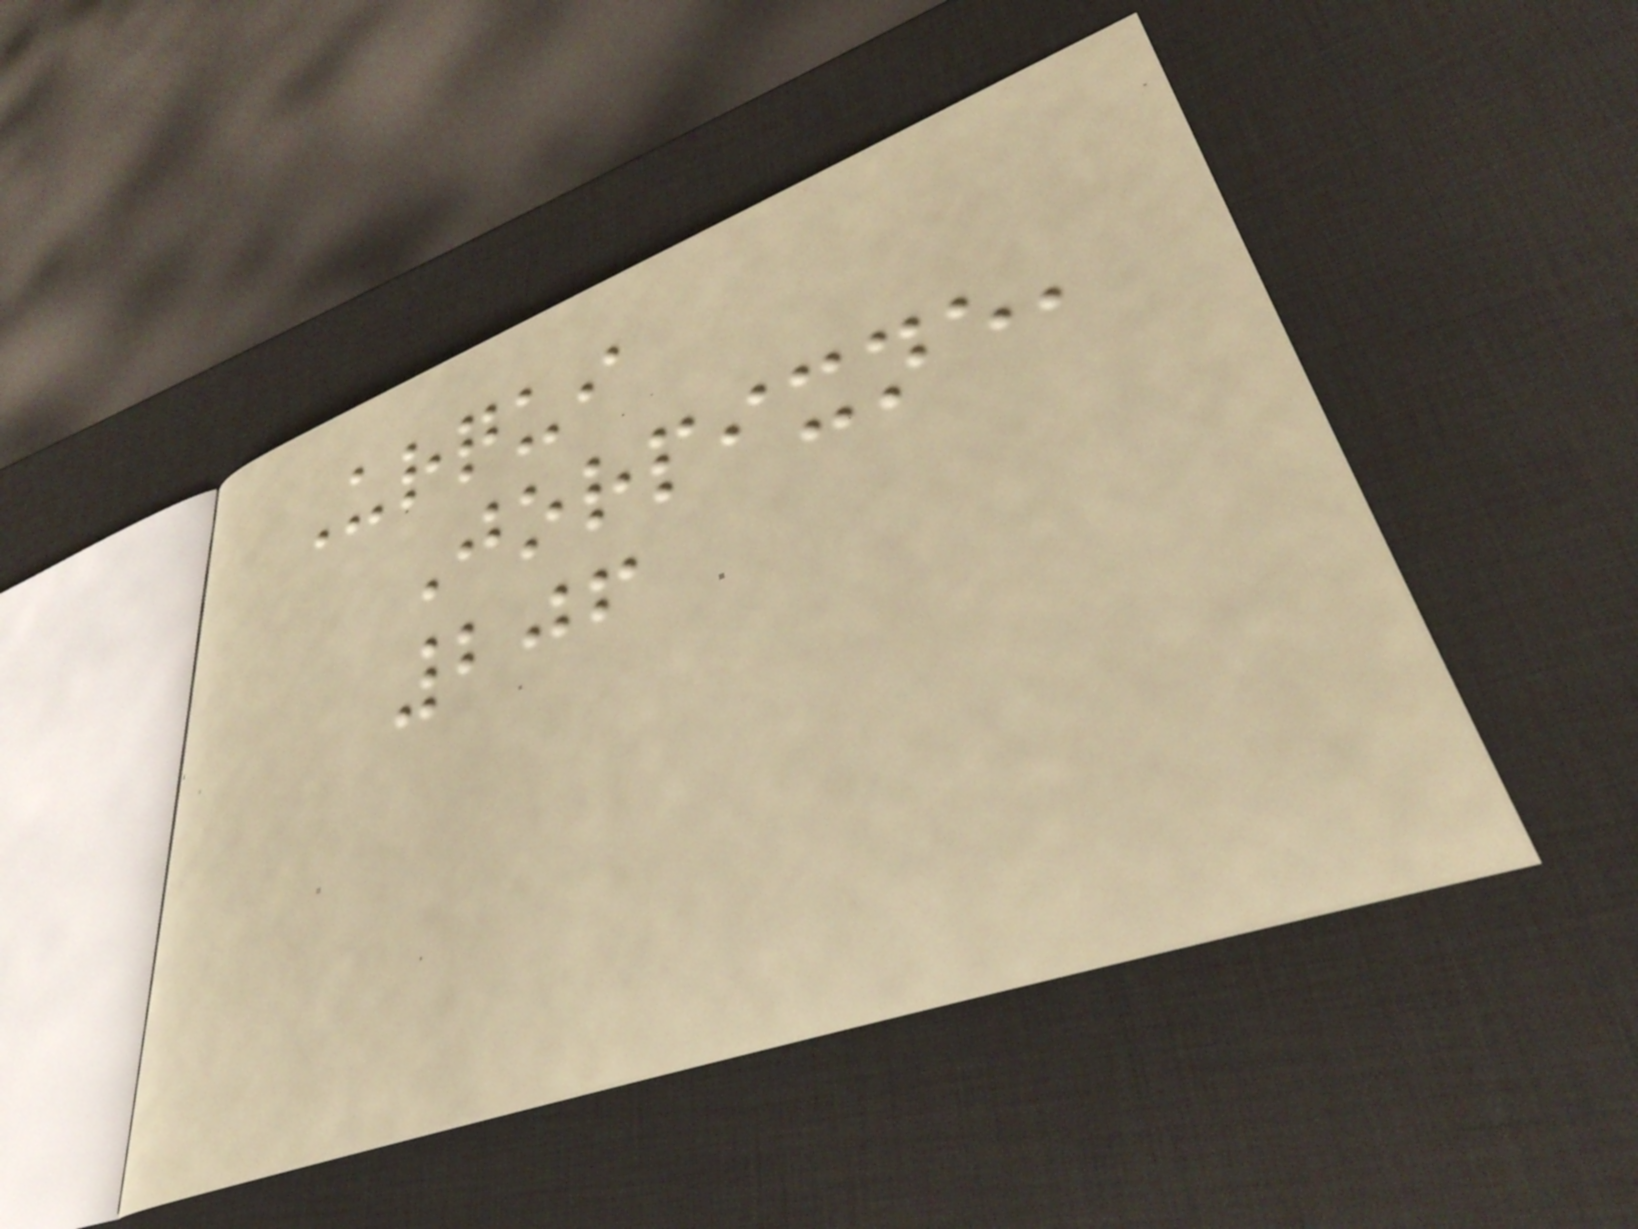Urqui
Jorpixne,
206
